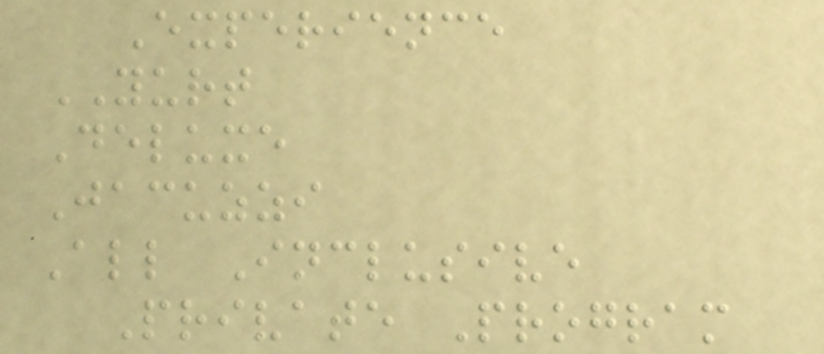Experience
YURT
Deluxe
Jacuzzi
All Inclusive
Private Program
